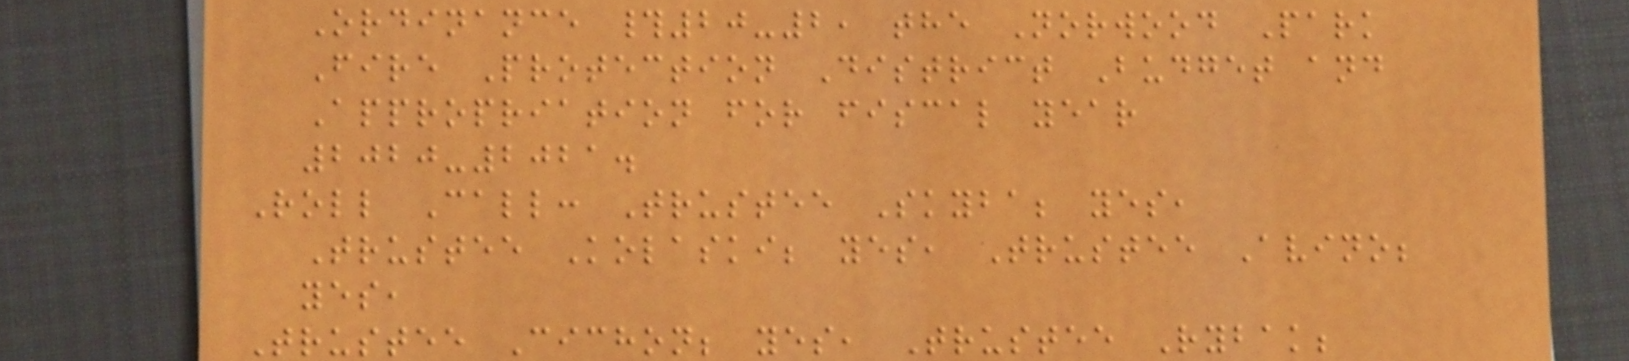Ordinance #20-2, the Norwood Park
Fire Protection District Budget and
Appropriation for fiscal year
2020-2021.
Roll Call: Trustee Skyba; yes,
Trustee Kolaski; yes, Trustee Avino;
yes,
Trustee Cichon; yes, Trustee Rybak;
